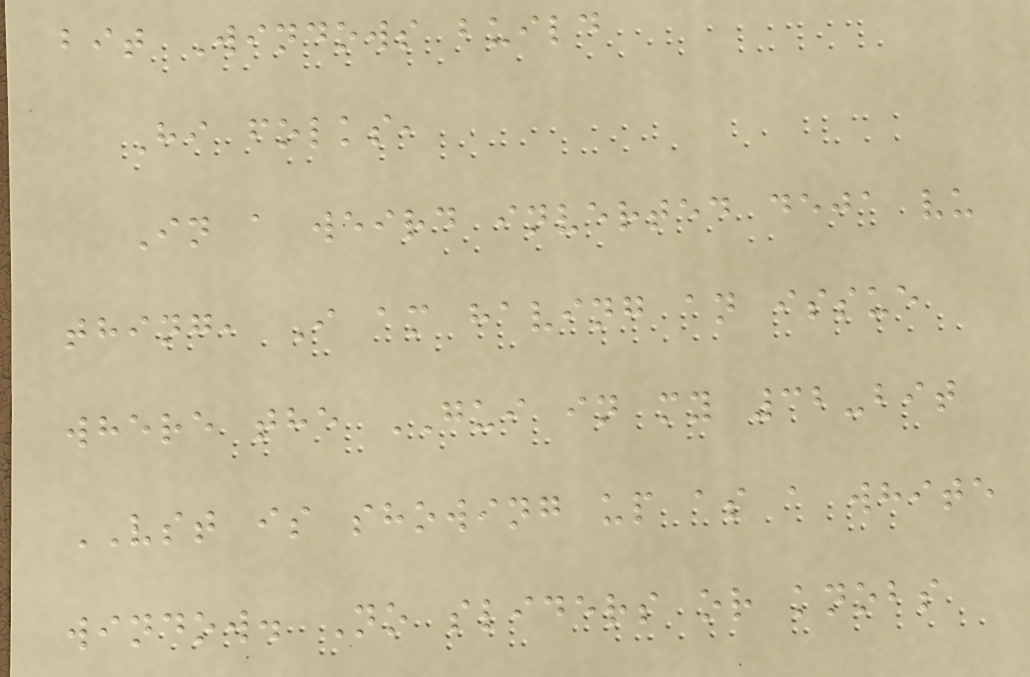bit Windows build
Hi folks,
In a weird inverted deja vu
thing, I am having an issue
where the GUI in my 32-bit
VST is showing up as a white
window. No sliders or knobs
